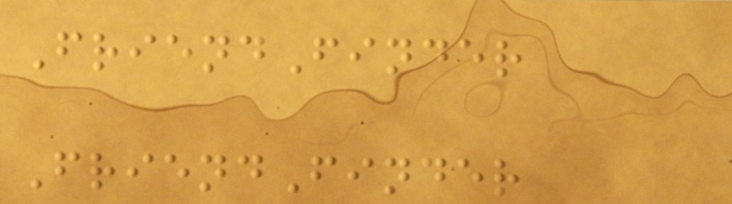FriendFinder
FriendFinder
